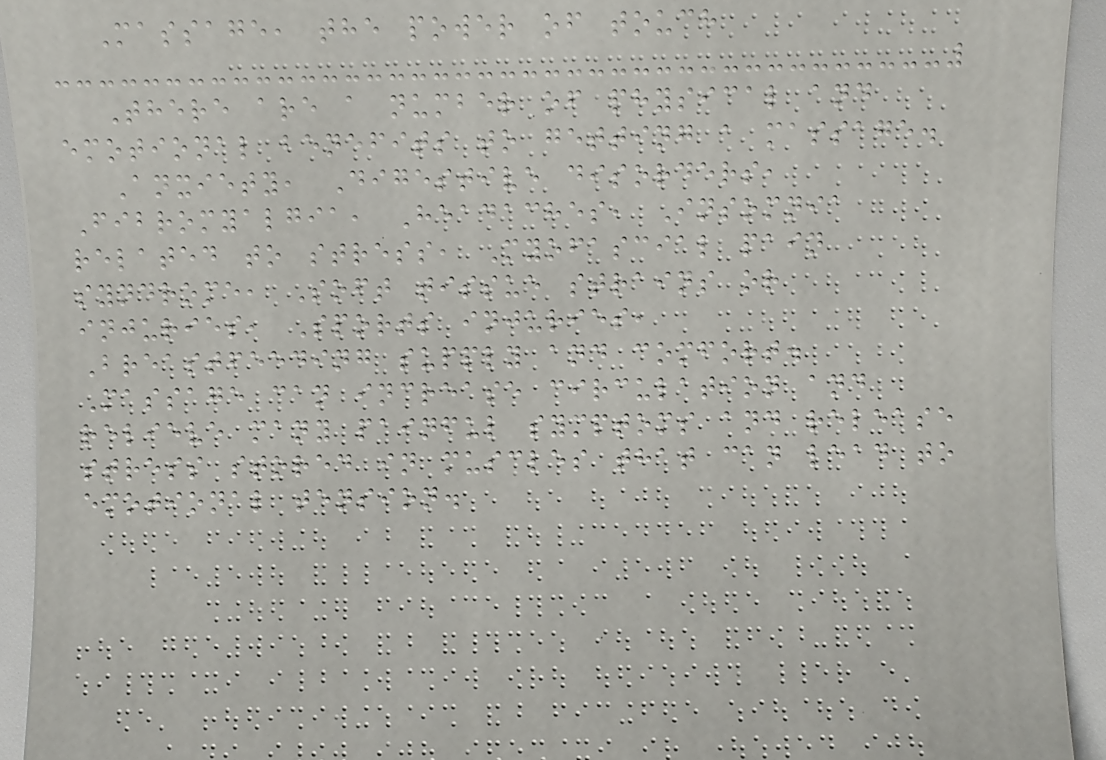Massage, the power of touch
There are a number of physical and
emotional benefits to getting a massage.
Anxiety, Digestive disorders,
Fibromyalgia, Headaches, Insomnia
related to stress, Myofascial pain
syndrome, Soft tissue strains or
injuries, Sports injuries,
Breastfeeding supply and comfort.
Massage can increase circulation and
relieve many painful symptoms and release
stress stored in muscles that can lead to
emotional tension.
